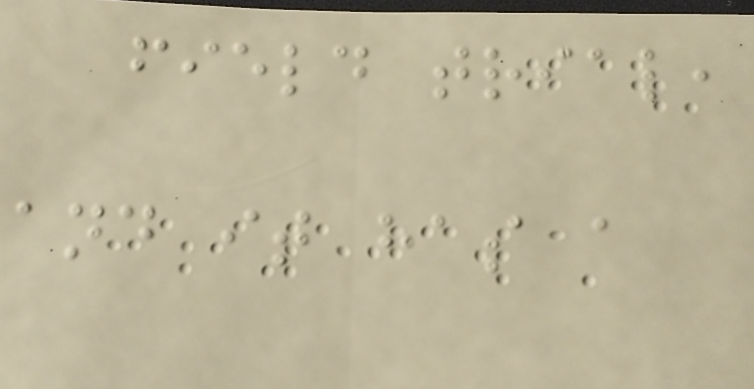field trial,
and it has a
